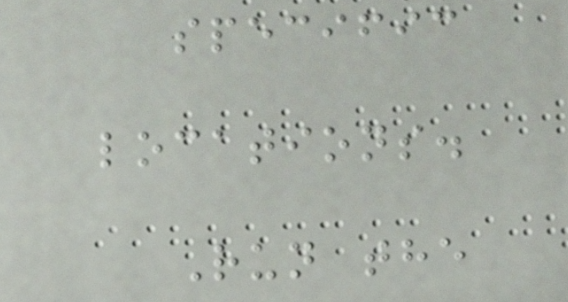specific
locations.
Run the
